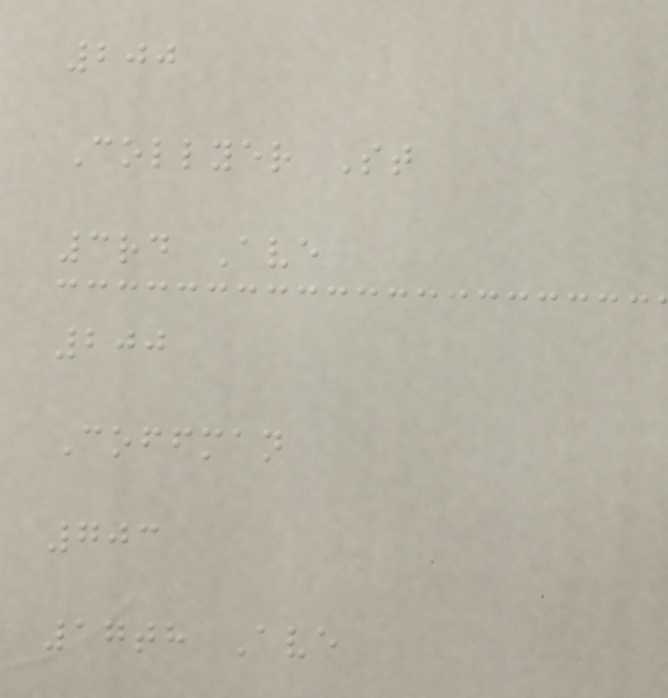200
Collyer St
3rd Ave
200
Coffman
703
17th Ave
